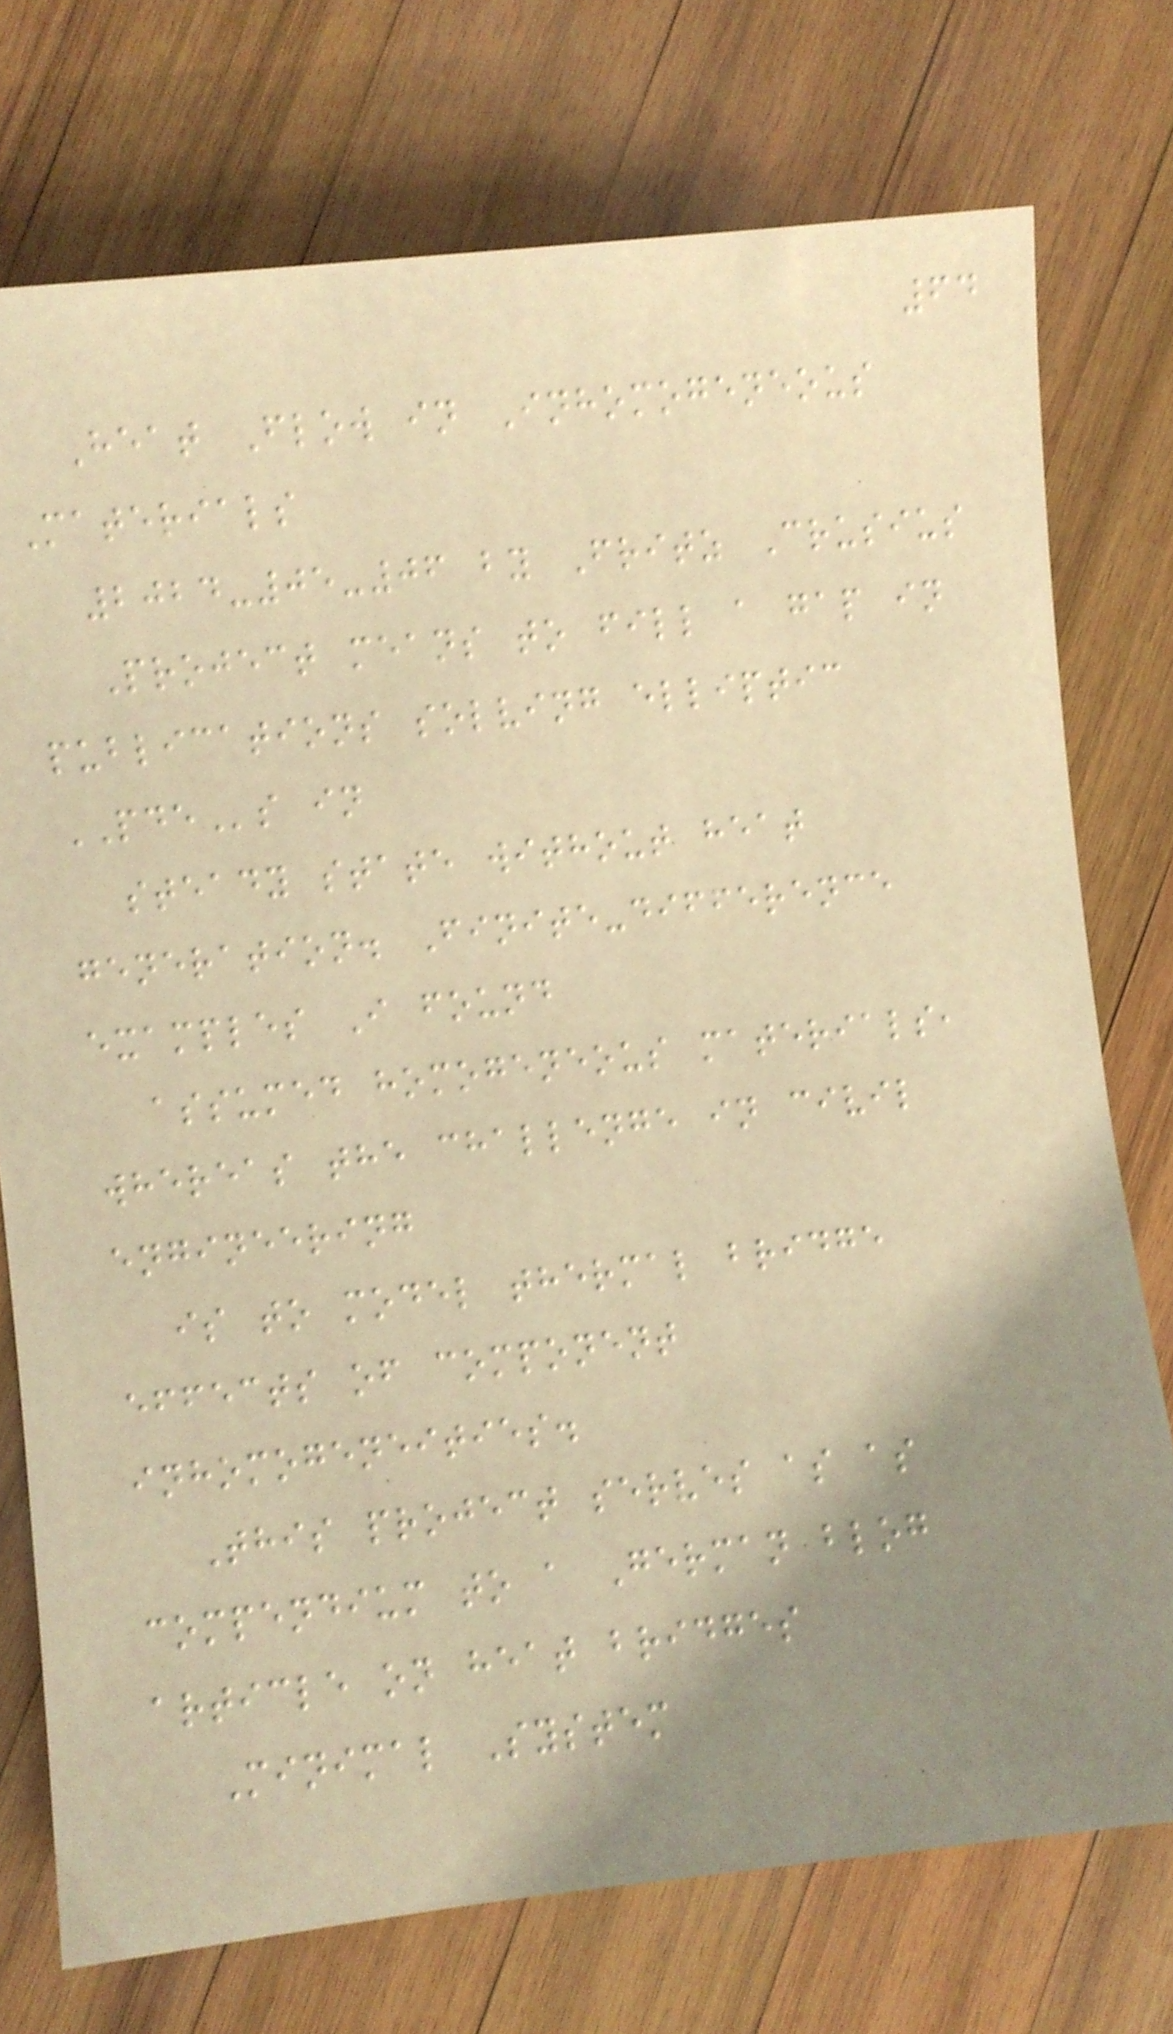64
Heat Flow in Inhomogeneous
Materials
2024-05-06 by Fritz Crusius
Project means to fill a gap in
publications solving elliptic
PDEs in
steady state without heat
generation. Finite-difference
examples I found
assumed homogeneous materials,
whereas the challenge in civil
engineering
is to model thermal bridge
effects of component
inhomogeneities.
This project serves as as
compendium to a German blog
article on heat bridges
Minimal System
